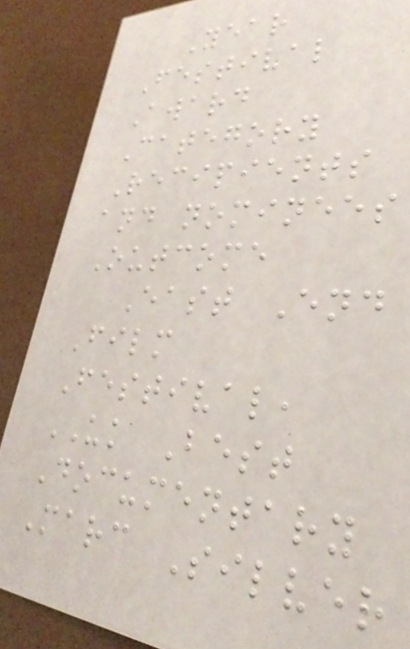Year
Festival
Award
Category
Recipients
and nominees
Outcome
East End
Film
Festival,
UK Best
Documentary
Marc Silver
